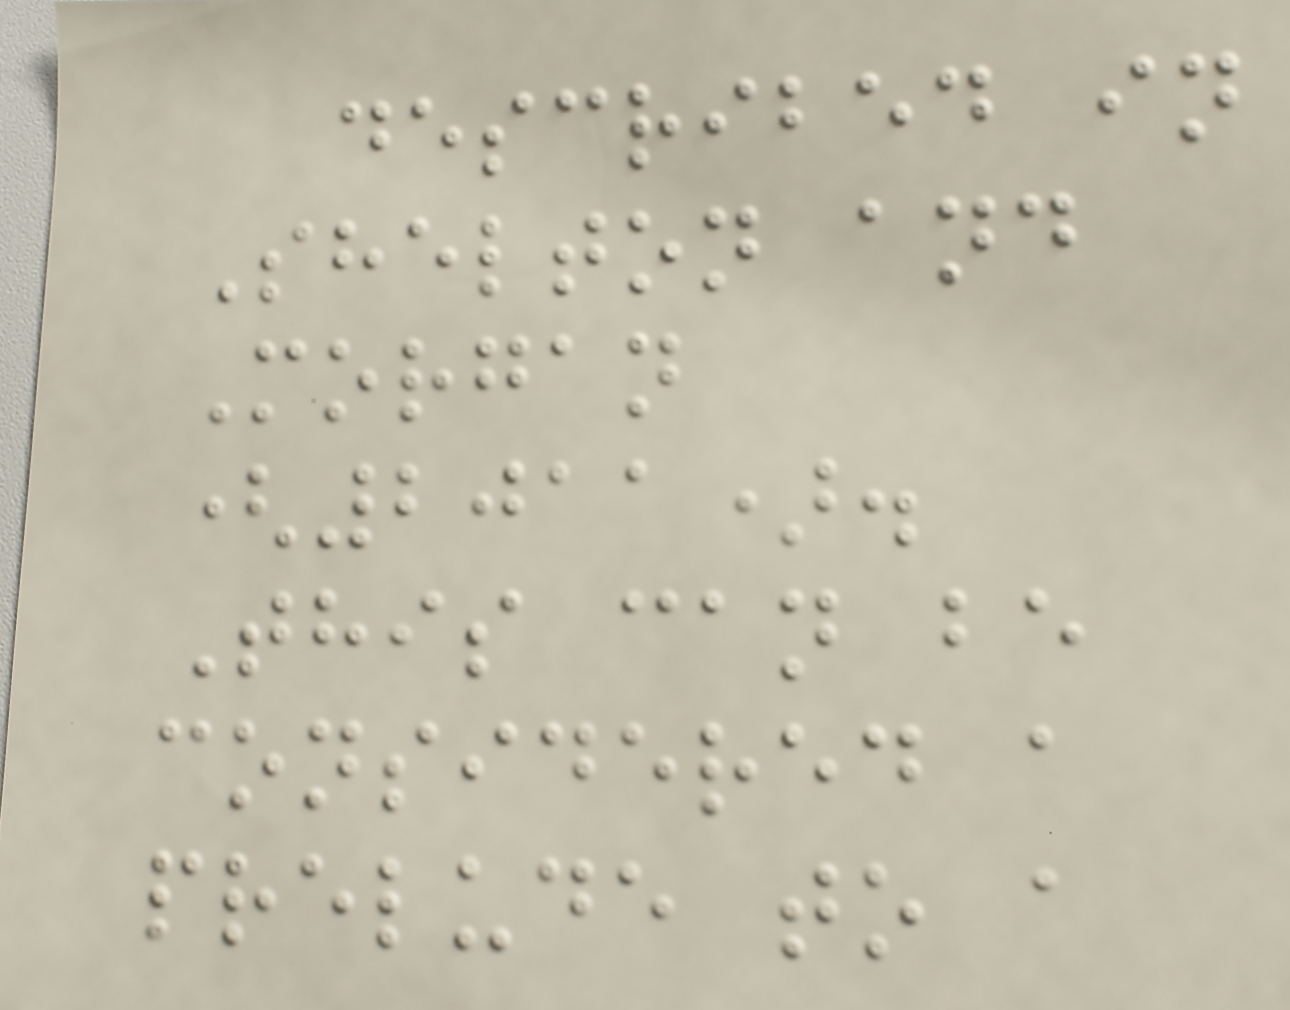described in
Shelton and
Morgan
(2011).
This can be
considered a
prelude to a
